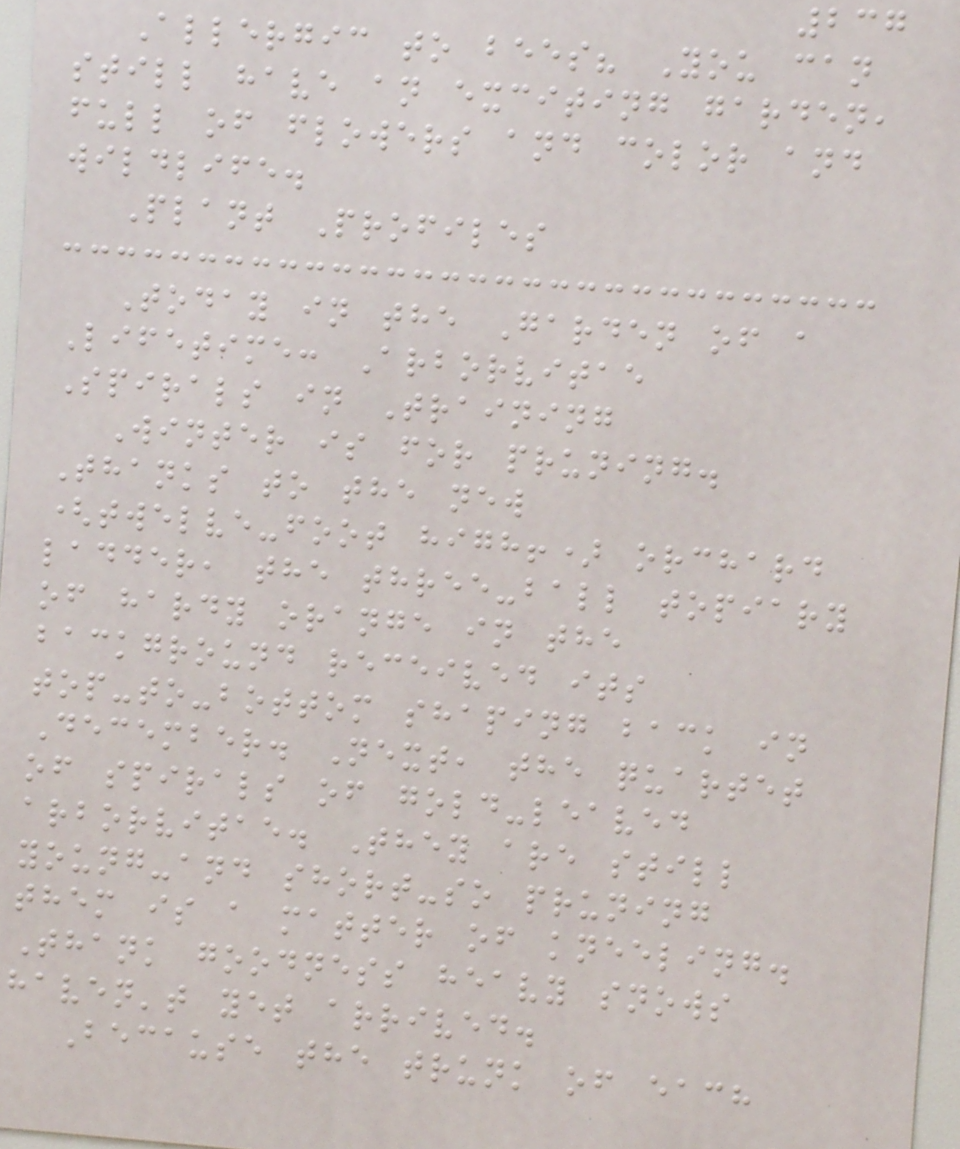237
Allergic to bees? You can
still have an exciting garden,
full of flowers and color and
wildlife.
Plant Profiles
Today in the Garden of a
Lifetime: Arborvitae
Spirals in Training
Winter is for pruning.
Thanks to the new
(twelve-foot high!) orchard
ladder, the three-ball topiary
of hardy orange in the
background received its
top-to-bottom shaping back in
December. Next, the quartet
of spirals of gold-leaved
arborvitae. They are still
young-and short-so pruning
them is a matter of kneeling.
Thank goodness heavy snows
haven't yet arrived.
Because the trunk of each
